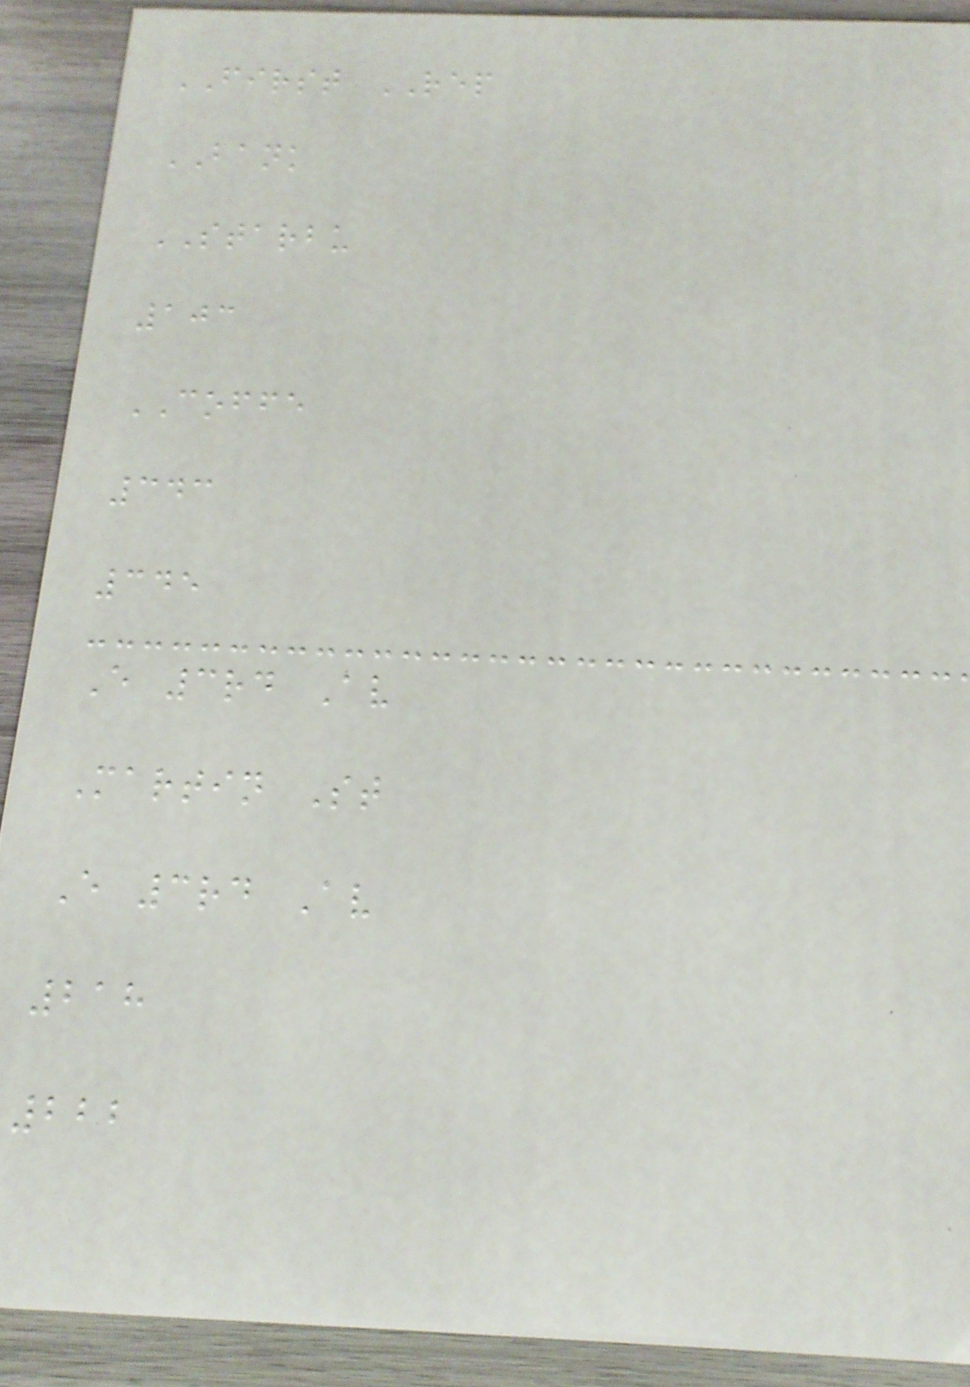FIRST REP
BANK
STARBU
103
COFFE
343
345
E 3rd Av
Martin St
E 3rd Av
218
222
